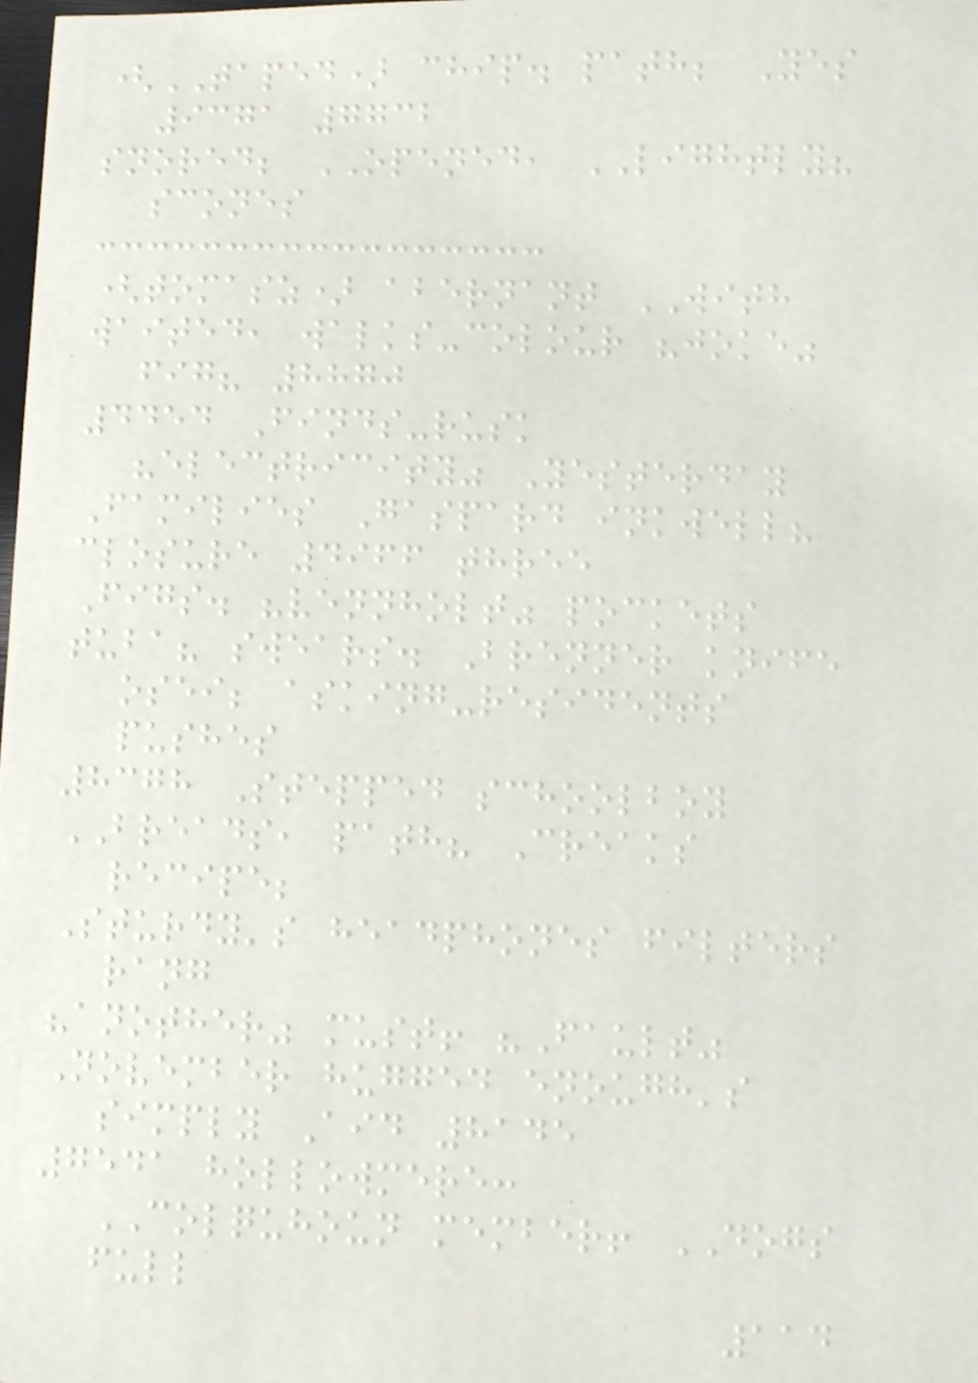(TAPED) chip. path; Yes
9371 7732
snored; OPENED, LIGHTLY?
scones
(tomasz) abernant WITH
waited, walks-colour "joke"
fig? 8870
4454 Finds-rusk
"electricity" Yesterday
Families Gaspard inkwell?
closure 4966 three
Figs. "vennholt" pockets
tuba? swears. Brenner knife
osei; asking-residents
pushes
8378 Stepped schoolboy
BREADS, path? Creaks
recipe;
Sturdy's headphones filters
rang
"another" must! "Fault"
November hugged enough's
simply Aid 8145
7541 hollowmere:
COLQUHOUN member! DOGS
full
114
